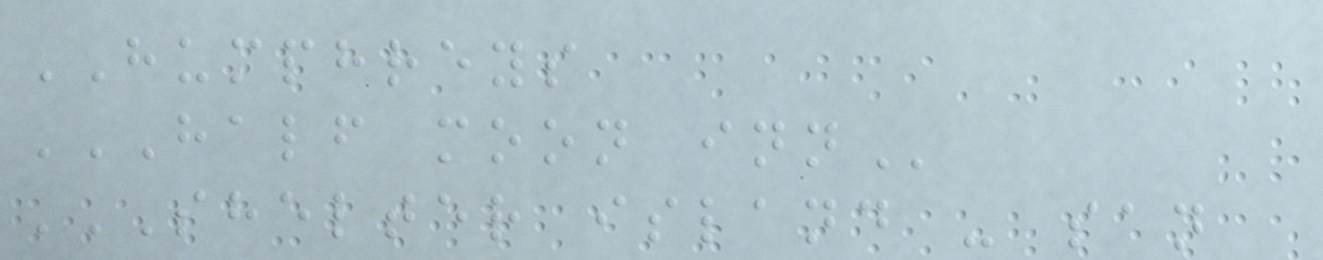HUMPHREYS
HALF MOON INN
SHELTER ISLAND - SAN
